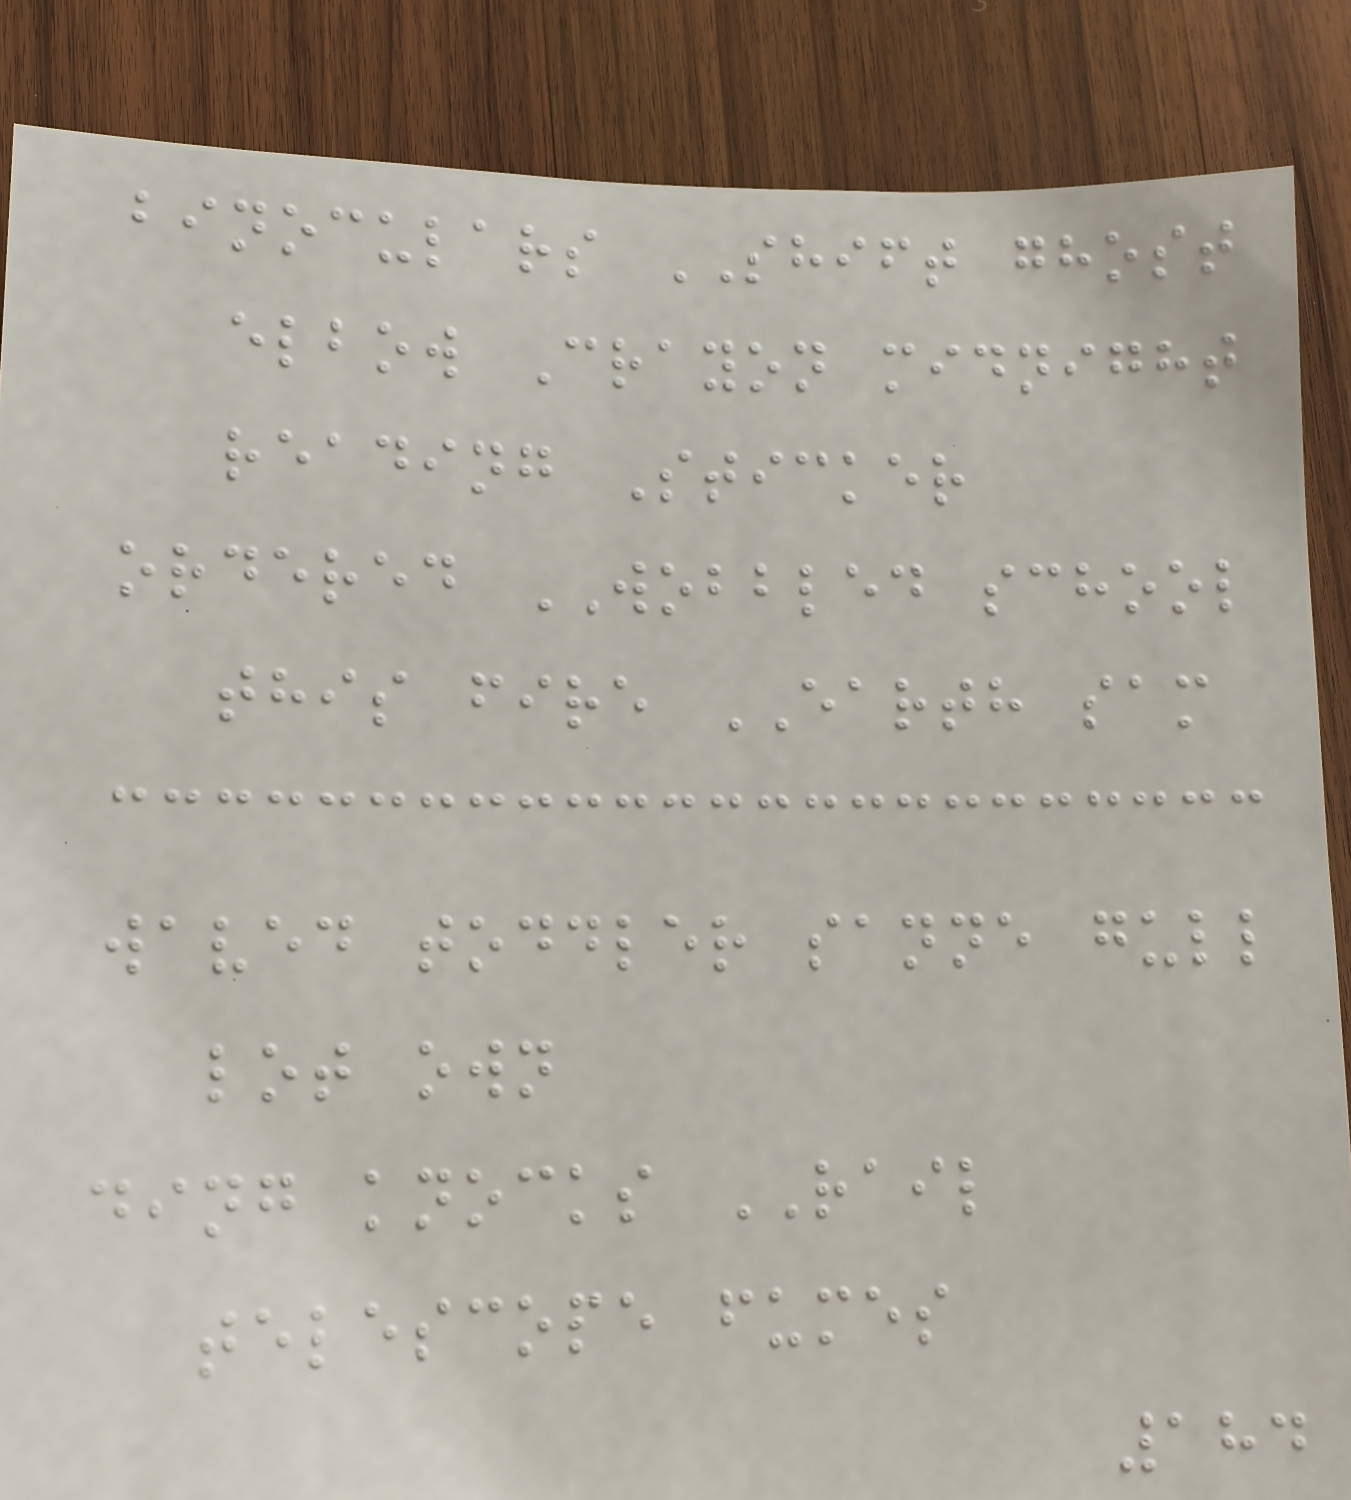binoculars SHIFT ghost
elbow Crayon midnight
reading Sticker
ordered WOBBLED school
this fire EARTH sam
waved toddler sanne gull
lot own
ding knocks RAIL
telescope fumes
184
